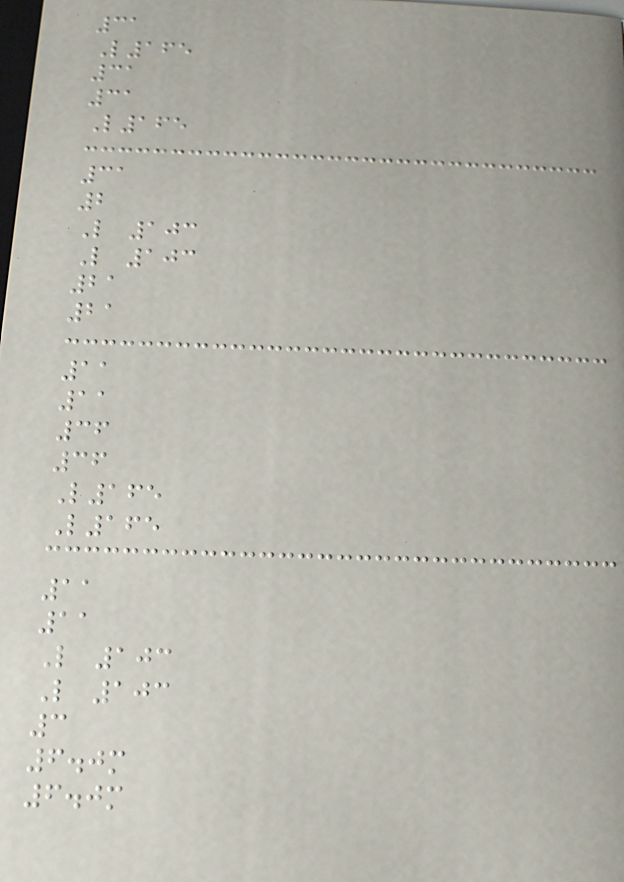31
L165
31
31
L165
31
2
L 103
L 103
21
21
11
11
36
36
L165
L165
11
11
L 103
L 103
3
6.0m
6.0m
